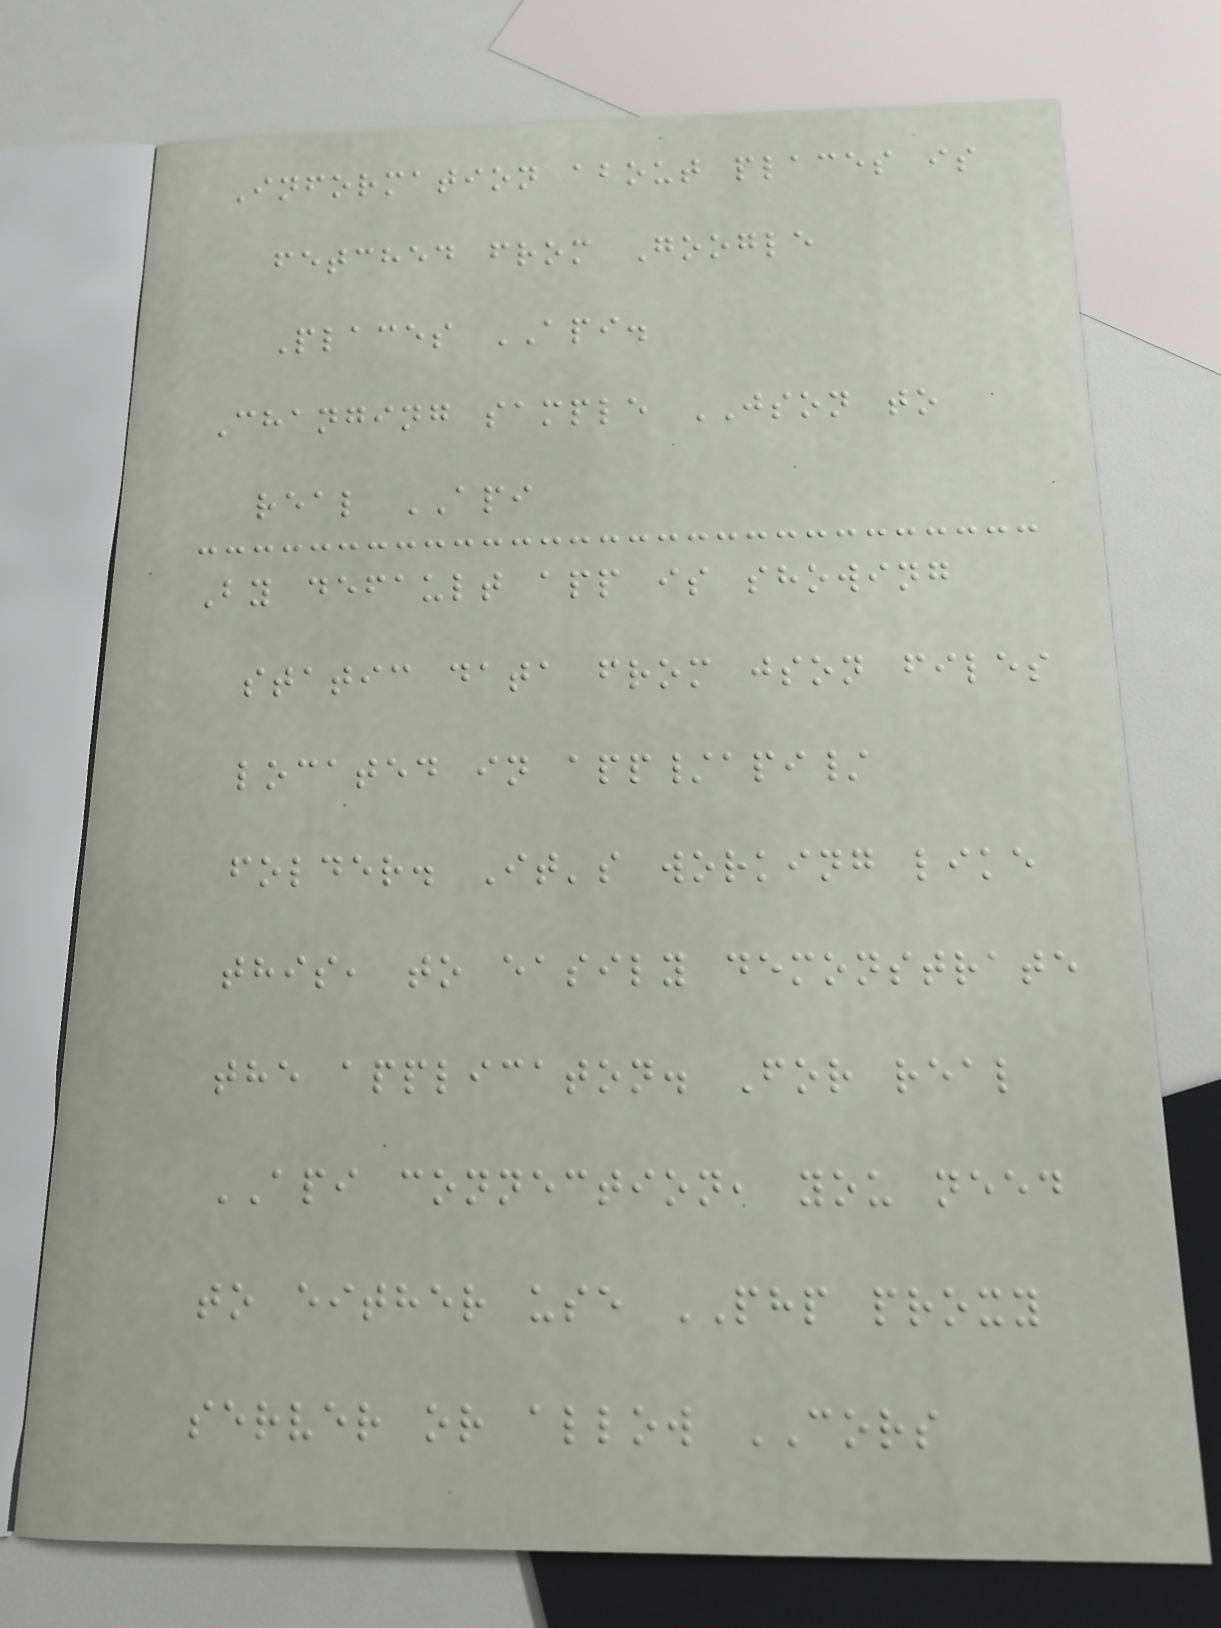Information about places is
fetched from Google
Places API.
Changing sample JSON to
real API
By default app is showing
static data from json files
located in app/api/
folder. It's working like
this, to easily demonstrate
the applicaton. For real
API connection, you need
to either use PHP proxy
server or allow CORS
